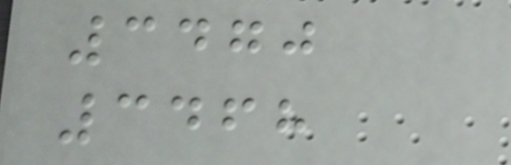3470
3468
